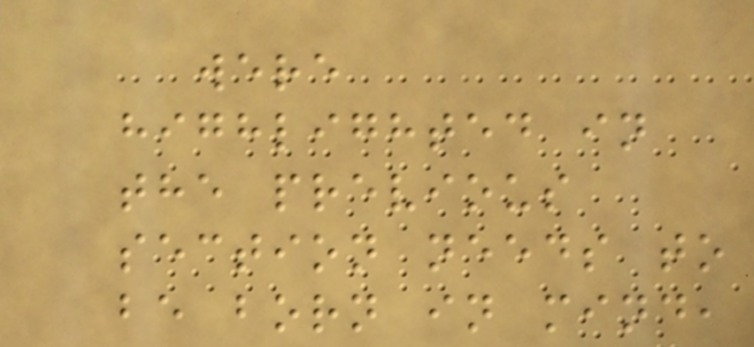were
highlighted in
the previous
section needs to
be born in mind,
